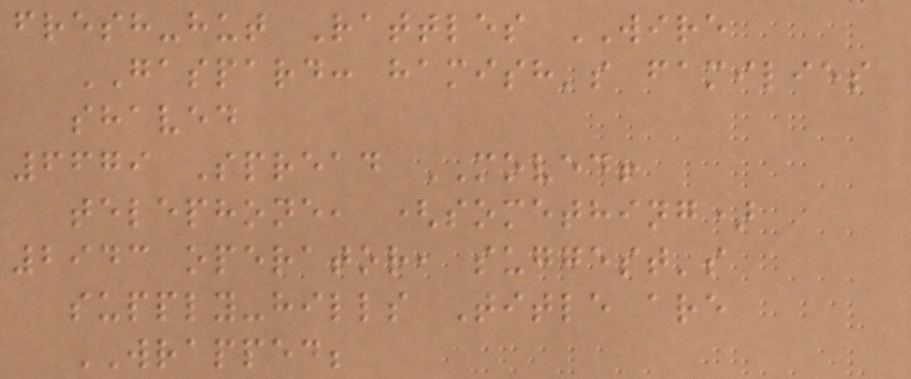fresh-hut Rattles WIRE
GASPARD: hamish's families
shaved
6679 Spread MOVED!
telephone, (something)
2943 operator, suggest's
supply-hills Title are
WRAPPED;
